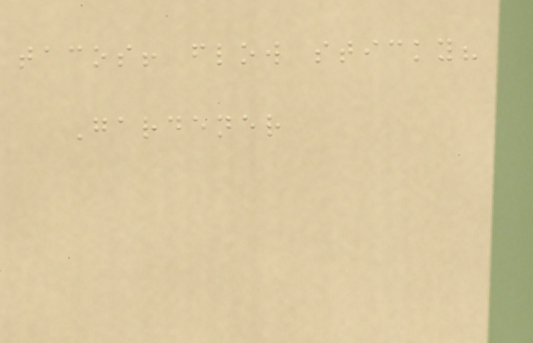tacos! flow sticky?
Gardener
